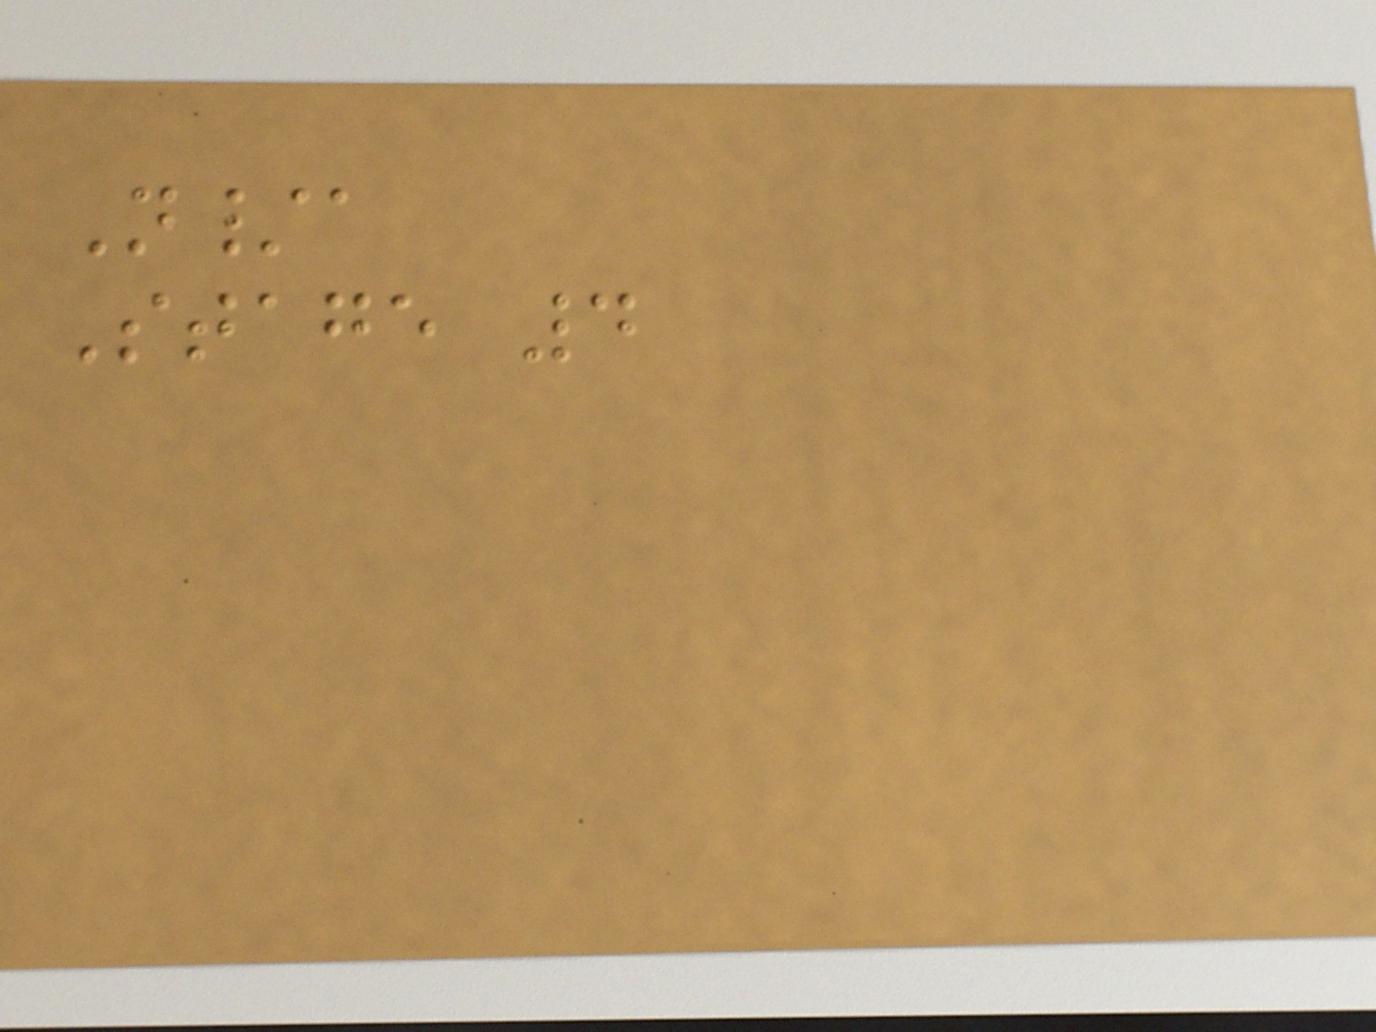N/a
Stage 4
